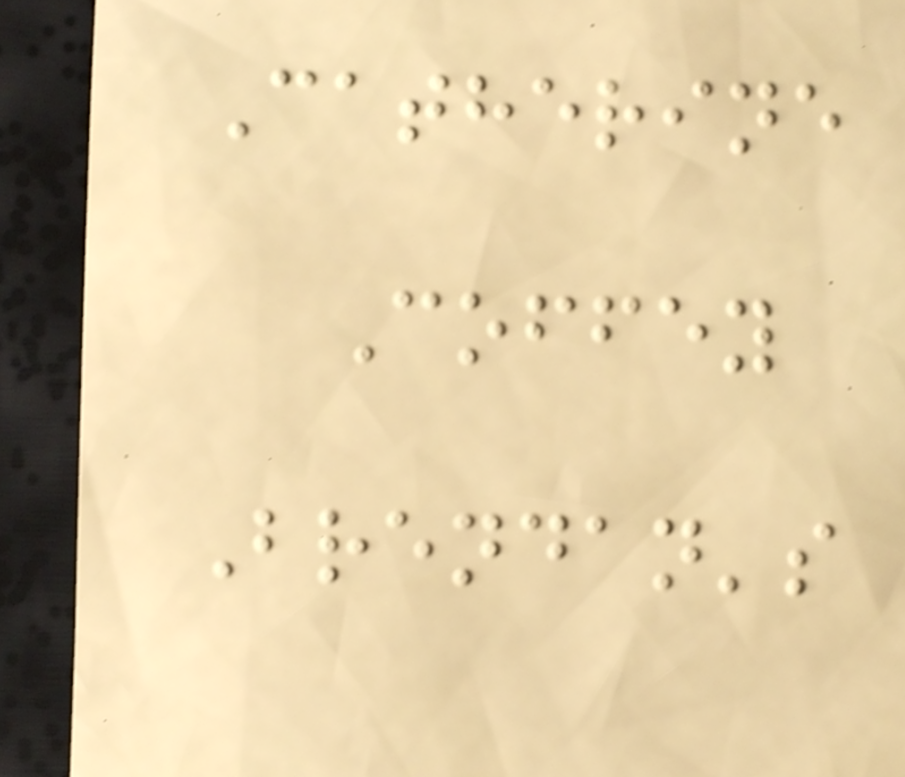Catherine
Coffey
Brendan's
